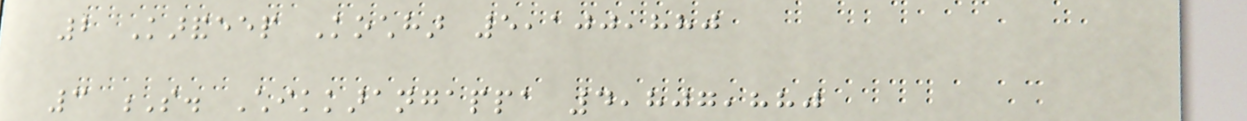2 Karandeep Kochhar 5,100,880
3 S. Chikkarangappa 4,807,880
